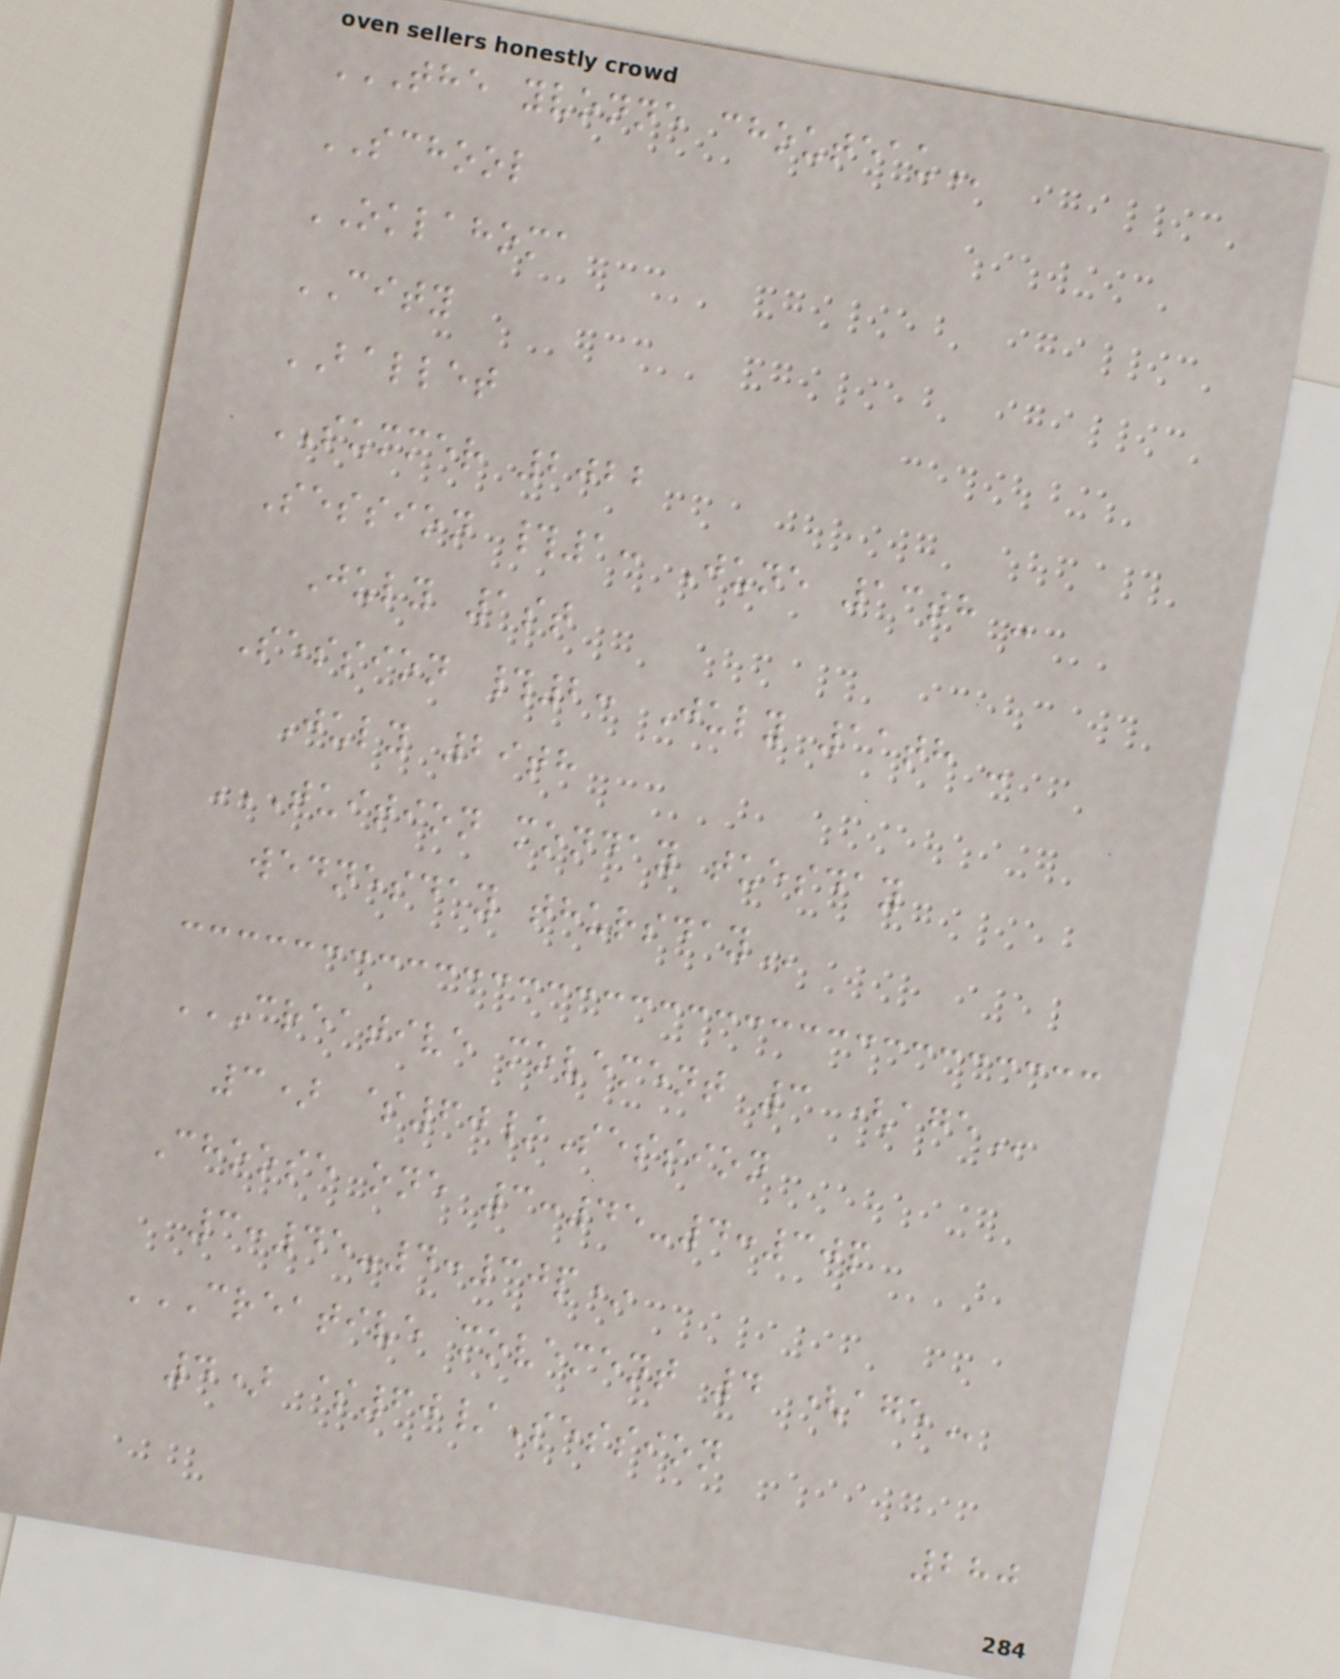THE YVONNE CHOUTEAU
SCHOOL
OKLAHOMA
CITY
BALLET
SUMMER 2022
Session #1: June 13th -
July 1st
Session #2: July 11th -
July 29th
TUITION MONDAY TUESDAY
WEDNESDAY THURSDAY
CREATIVE MOVEMENT 3 (AGE
3) $60/Session
Choose one 3:45-4:30p
3:45-4:30p*
CREATIVE MOVEMENT 4 (AGE
4) $60/Session
280
